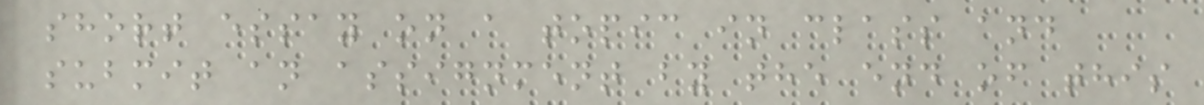short essay on a topic in class and
submit an assignment by the end of this
